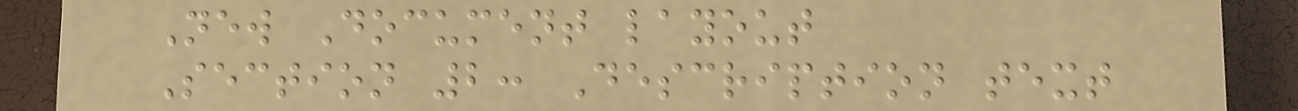New Document layout
Section 2: Description text
